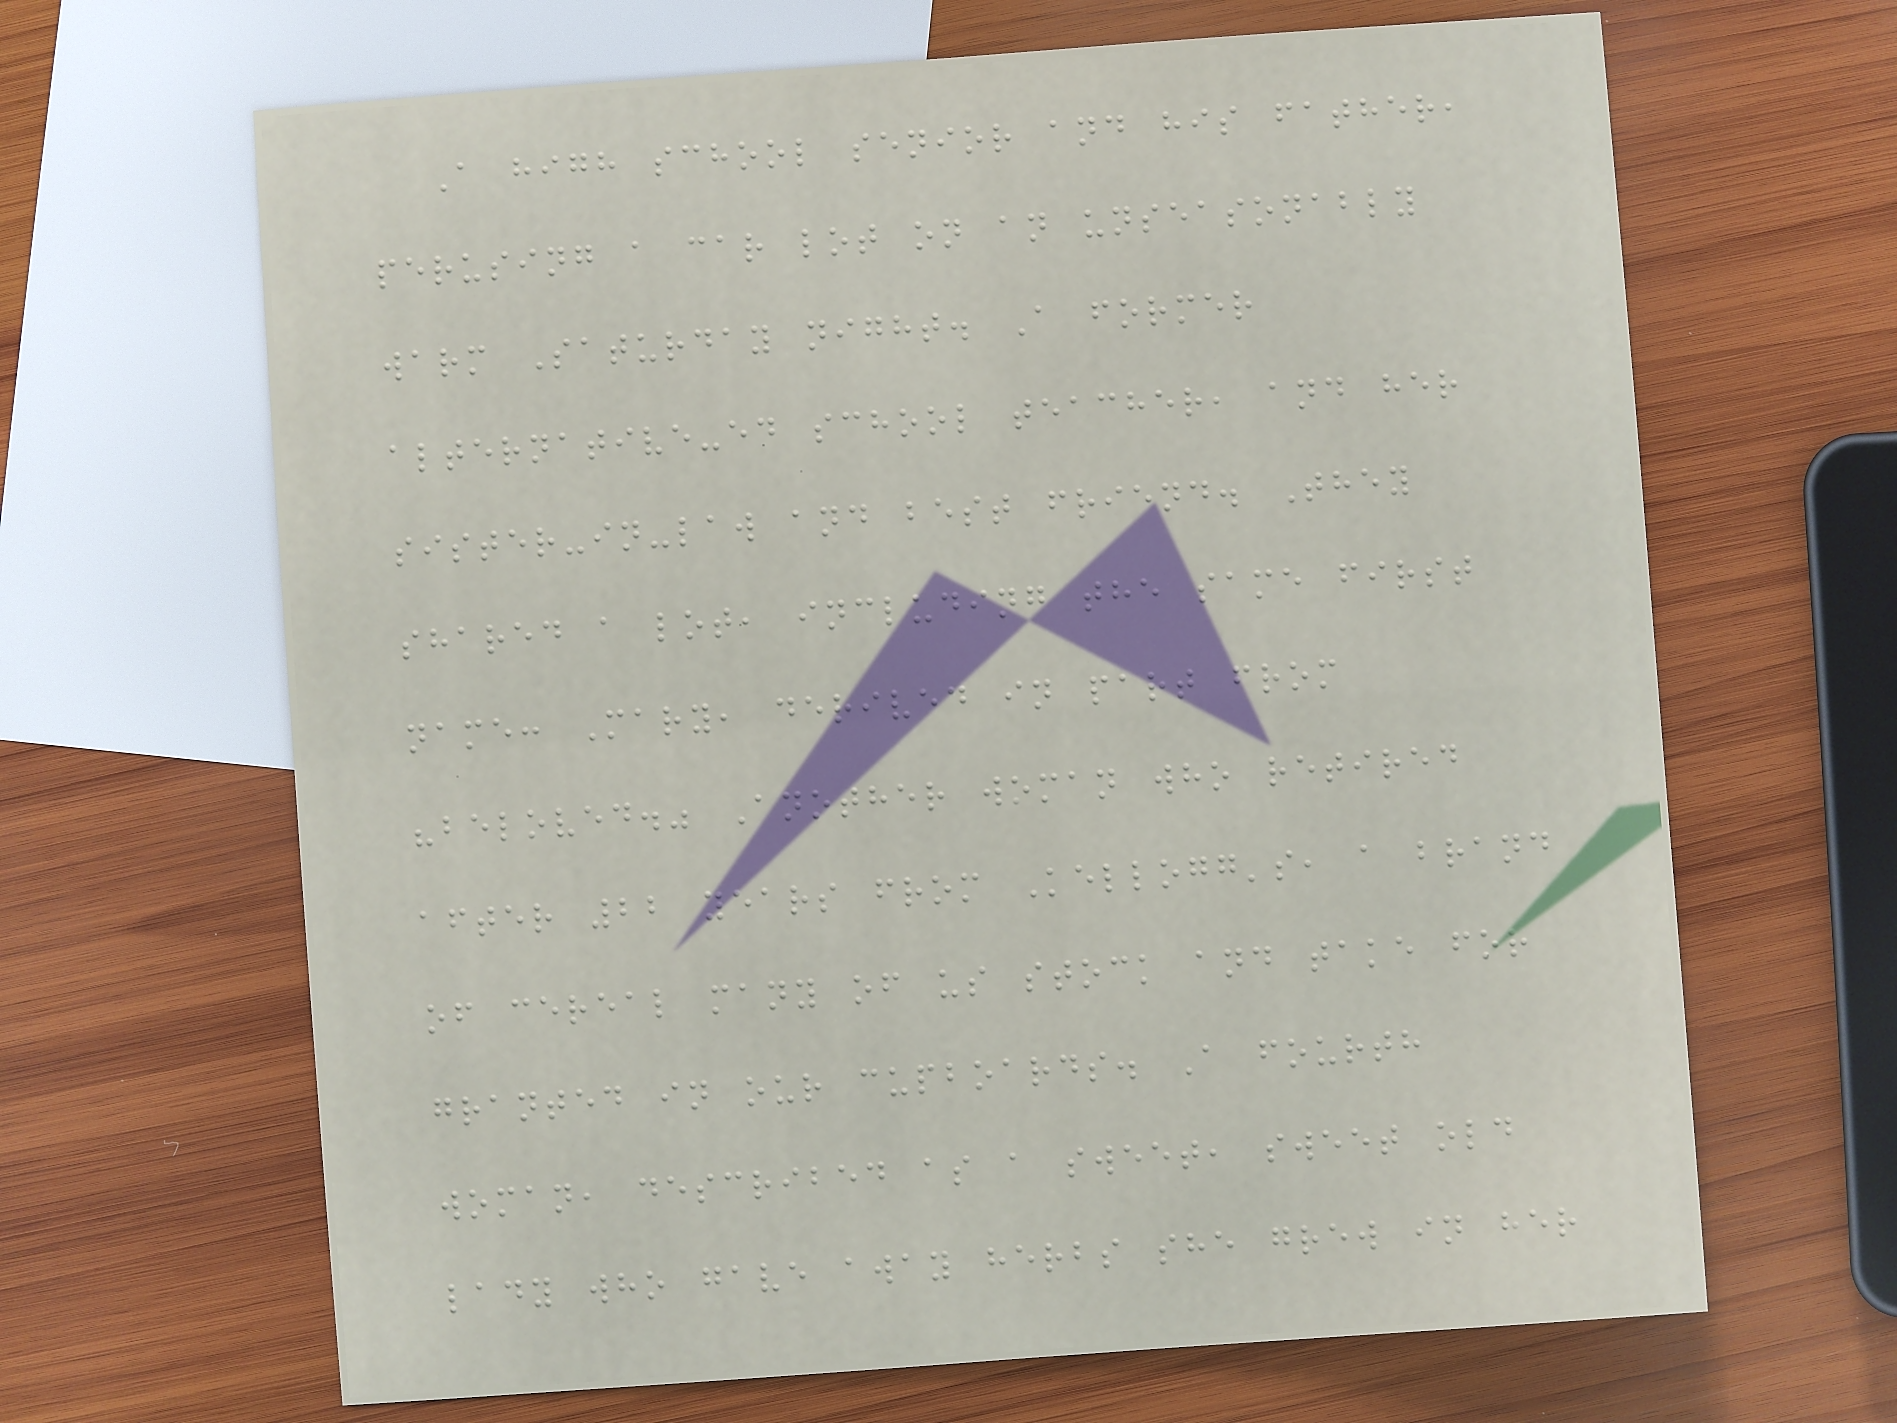A high school senior and his father,
perusing a car lot on an unseasonably
warm Saturday night. A former
alternative-ed school teacher, and her
sister-in-law and best friend. They
shared a lot, including the same first
name: Mary, derived in part from
"beloved." Another woman who retired
after 22 years from Kellogg's, a brand
of cereal many of us stock and take for
granted in our cupboards. A fourth
woman, described as a sweet, sweet old
lady who gave away herbs she grew in her
